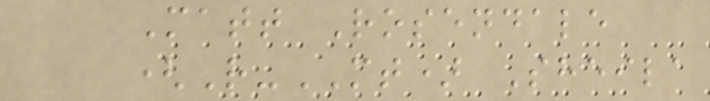Matt Rosendale
(R-MT) Sheila
